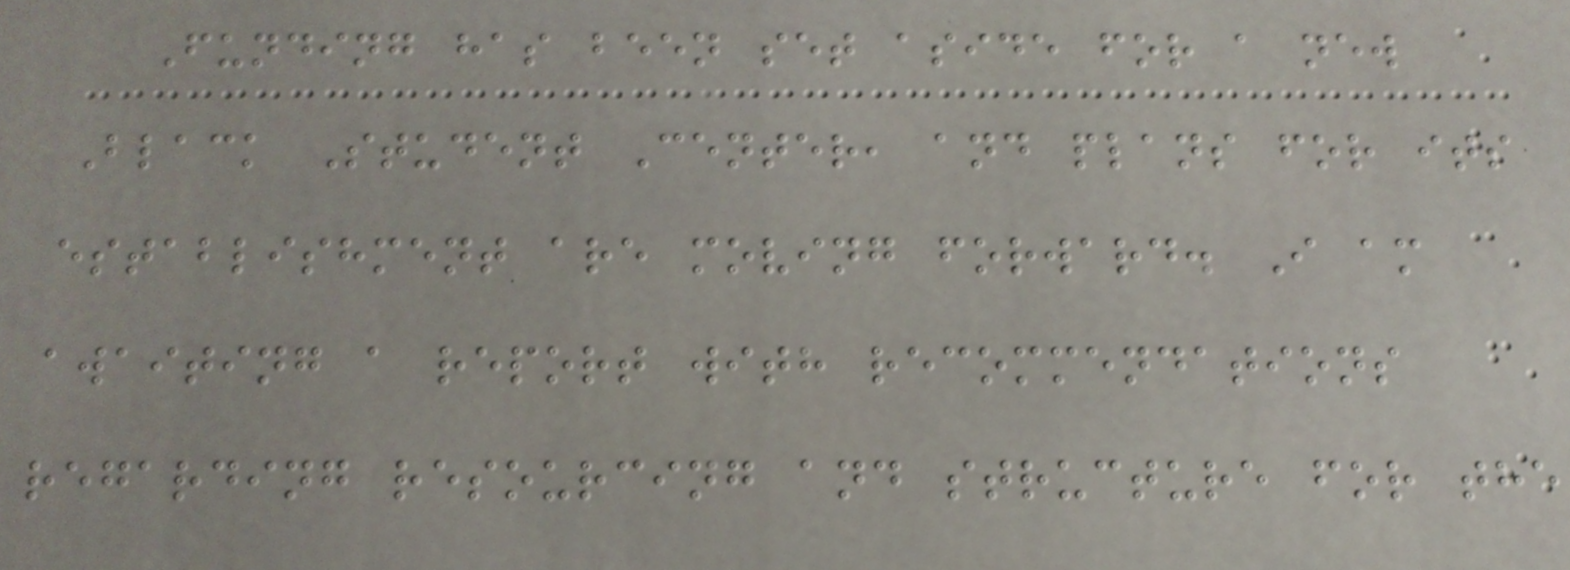Funding has been set aside for a new
Black Student Center, and plans for its
establishment are moving forward. I am
awaiting a report with recommendations
regarding resourcing and structure for the
